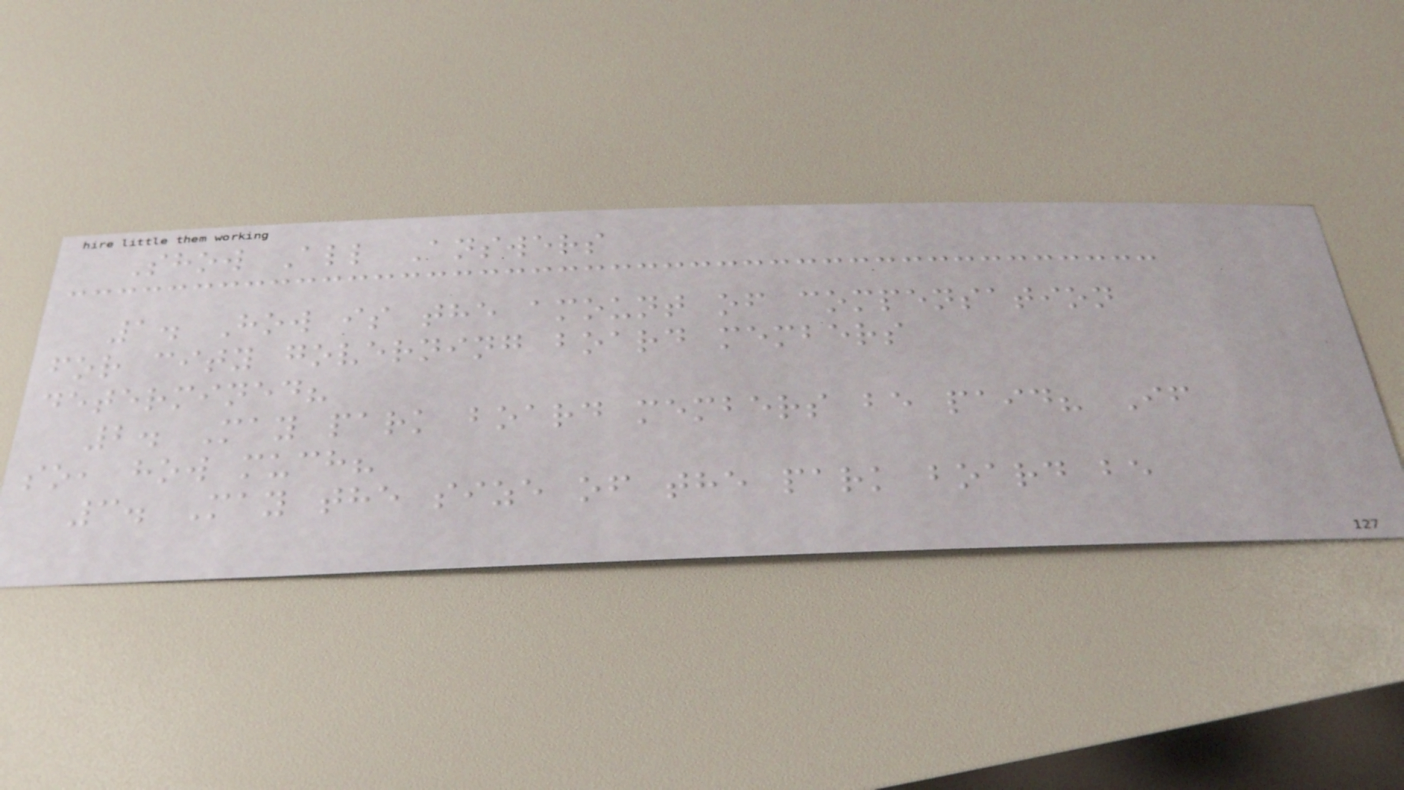Show All Answers
1. How is the amount of compensation
for city governing board members
determined?
2. May park board members be paid? If
so, how much?
3. May the size of the park board be
